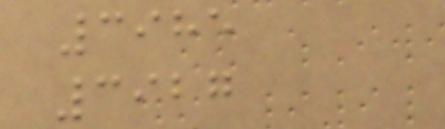3985
3927
